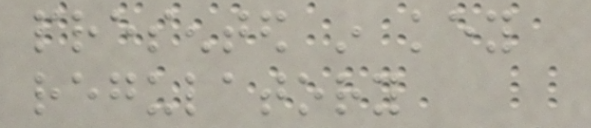presented in key
regulatory
